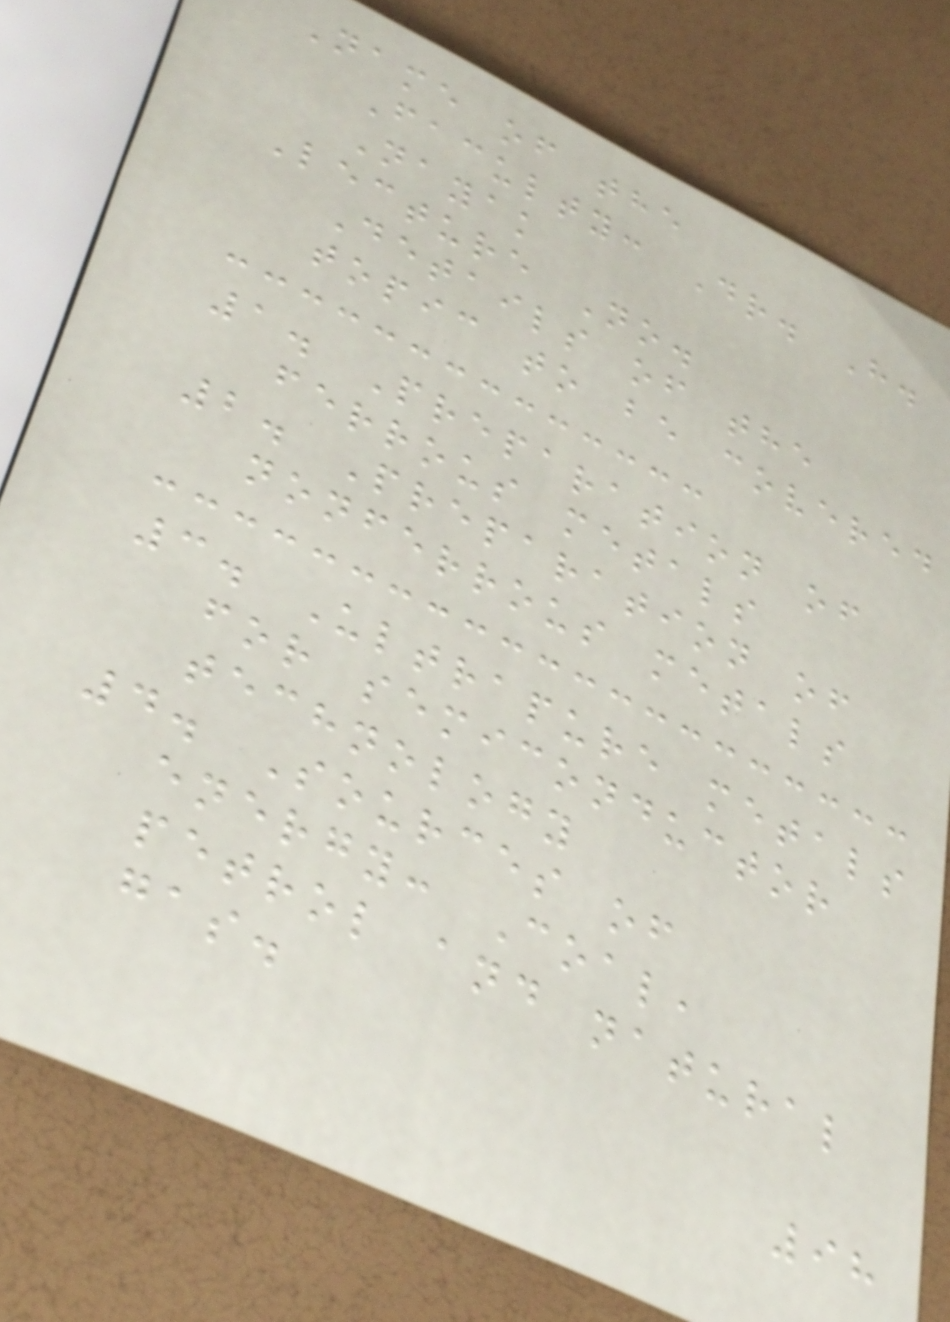Name of the
Faculty: Dr. H.
Nayak
Lecture No.
Details of the
topic to be covered
1. Preparation of
ferrous metals
2. Preparation of
nonferrous metals
3. Ultrapure metals
for semiconductor
technology
4. Sources of
energy: Coal,
petrol and natural
gas.
98
